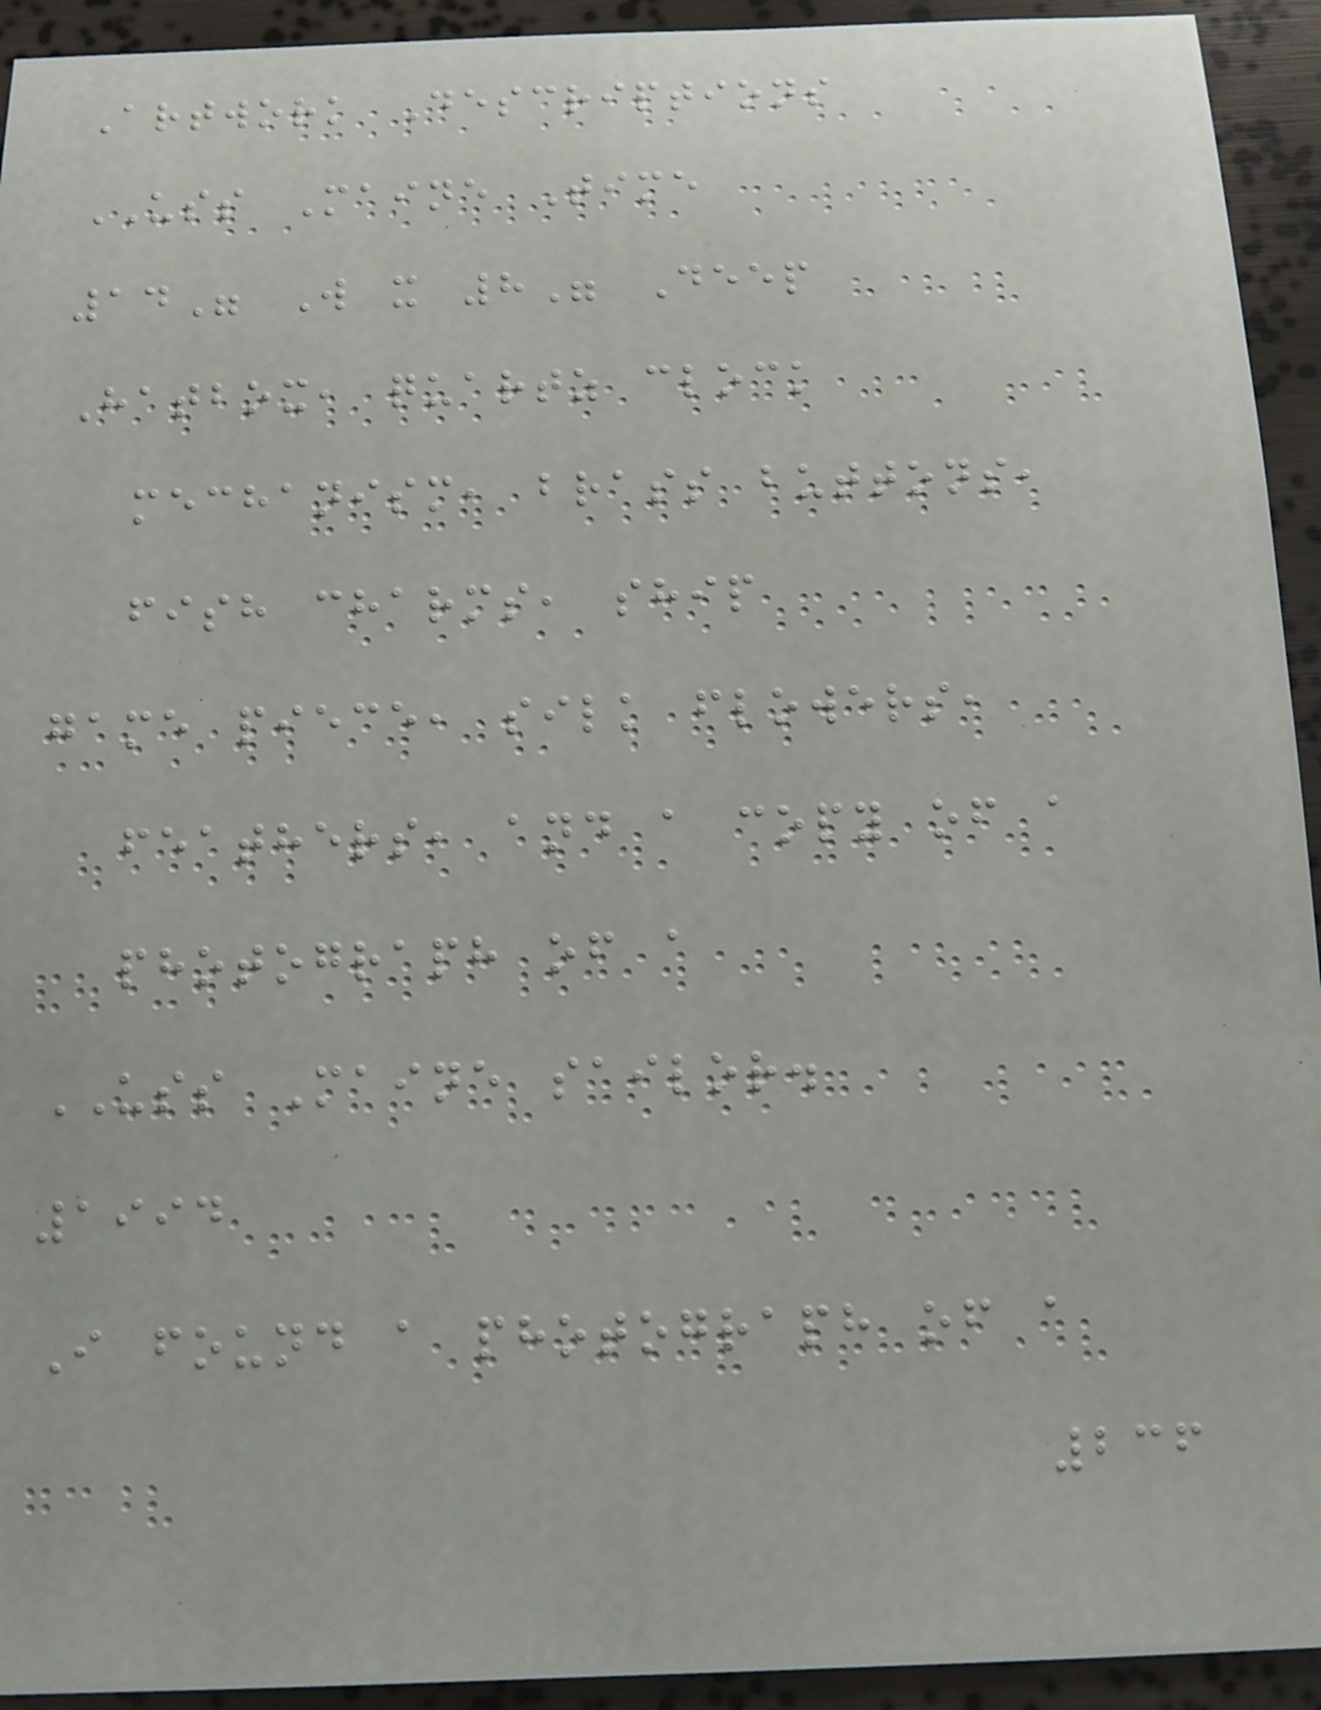Artwork Descriptions
USS Maine Time
14" W x 8" Deep
Hatbox, quartz clock
mechanism, brass buttons,
fish charms, ship
game piece, silk flowers,
feathers, and a copy of a
photograph of a
USS Maine sailor.
1994
I found a photograph of a
236
